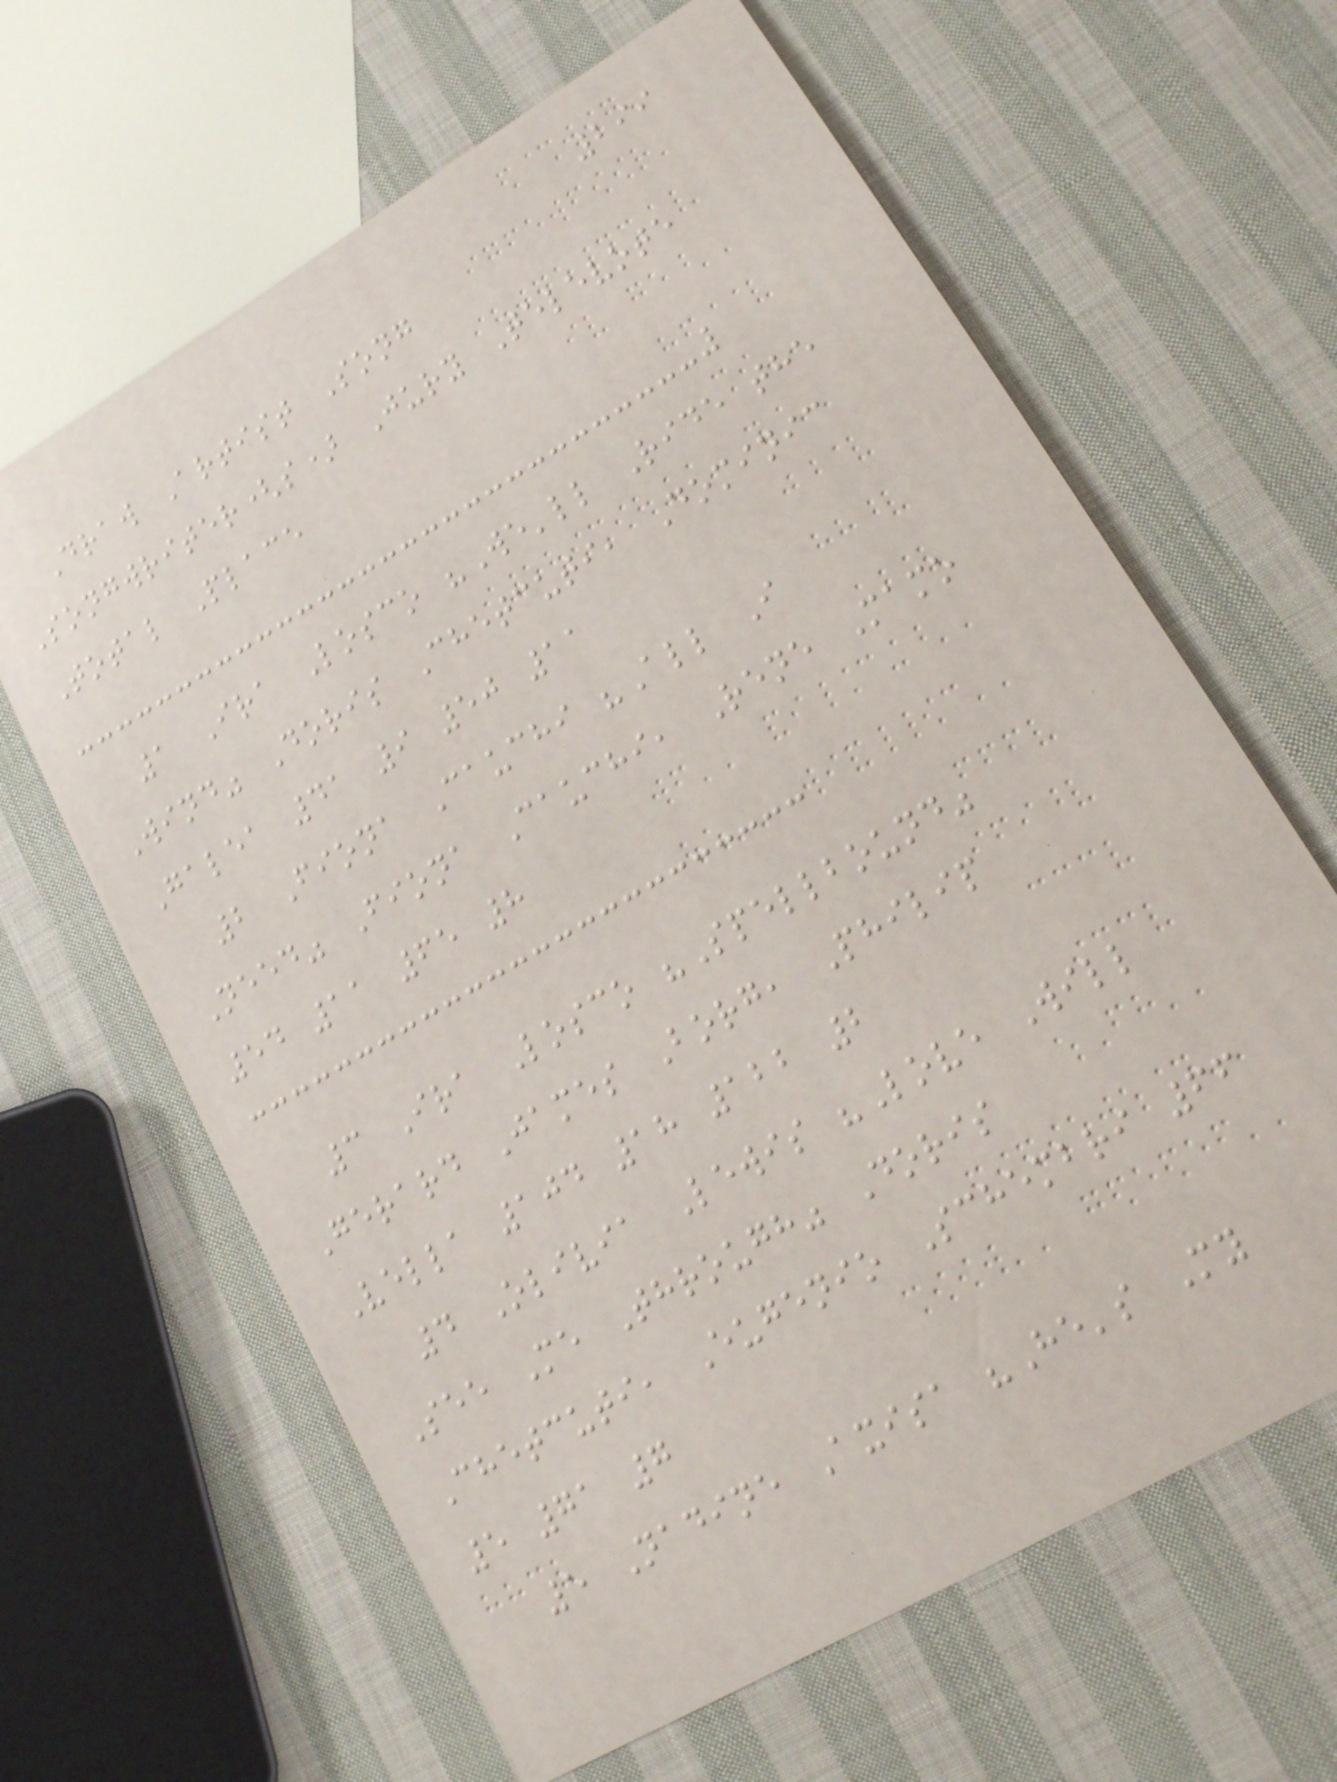299
Draw Artist Song
Songwriter(s) Jury Televote
Total Place
1 Ira Losco "We'll Ride the
Wind" Doris Chetcuti, Dominic
Galea 41 9 50 11
2 Fiona Cauchi "All I
Need" Fiona Cauchi, Rene Mamo
54 11 65 8
3 Ira Losco "Spellbound"
Gerard James Borg, Philip
Vella 104 18 122 2
4 Olivia Lewis "Love Will
See Me Through" Doris
Chetcuti, Eugenio Schembri 66
5 71 7
5 Nadine Axisa "He's My
